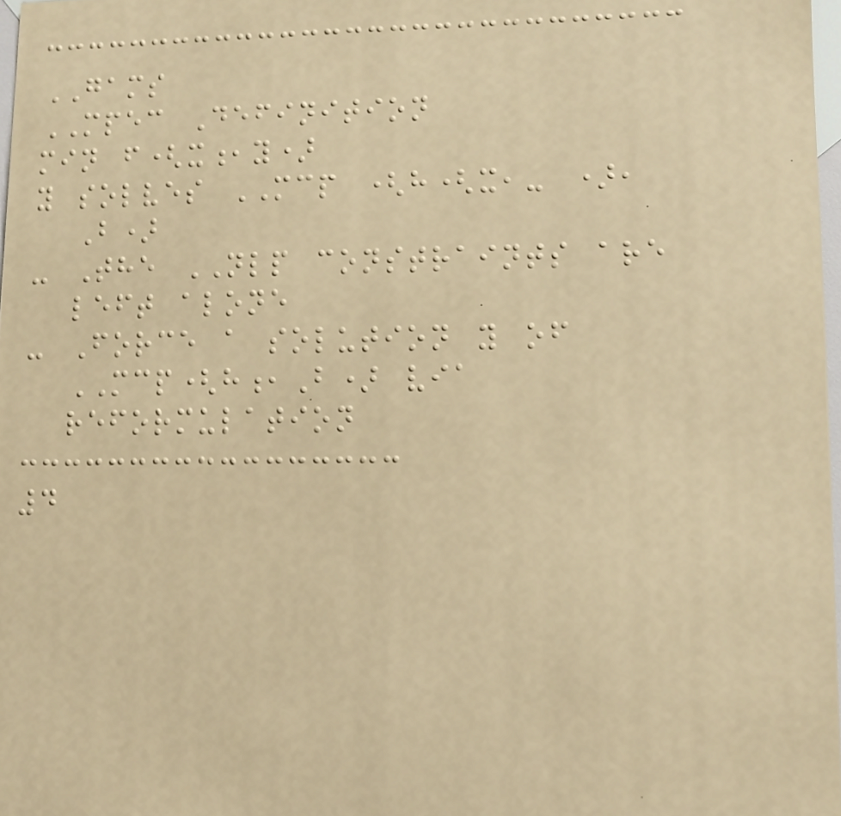GAMS
MPEC Definition
min f(x,y)
y solves MCP (h(x,- ),
B)
- The NLP constraints are
left alone
- Force a solution y of
MCP(h,B) via
reformulation
4
